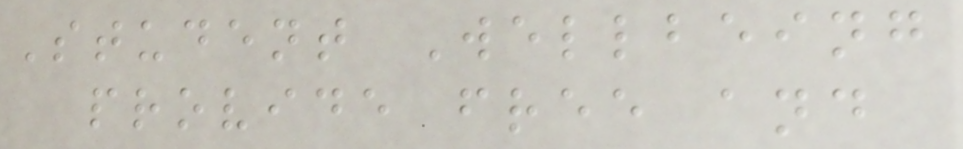Student Wellbeing
provide free and
